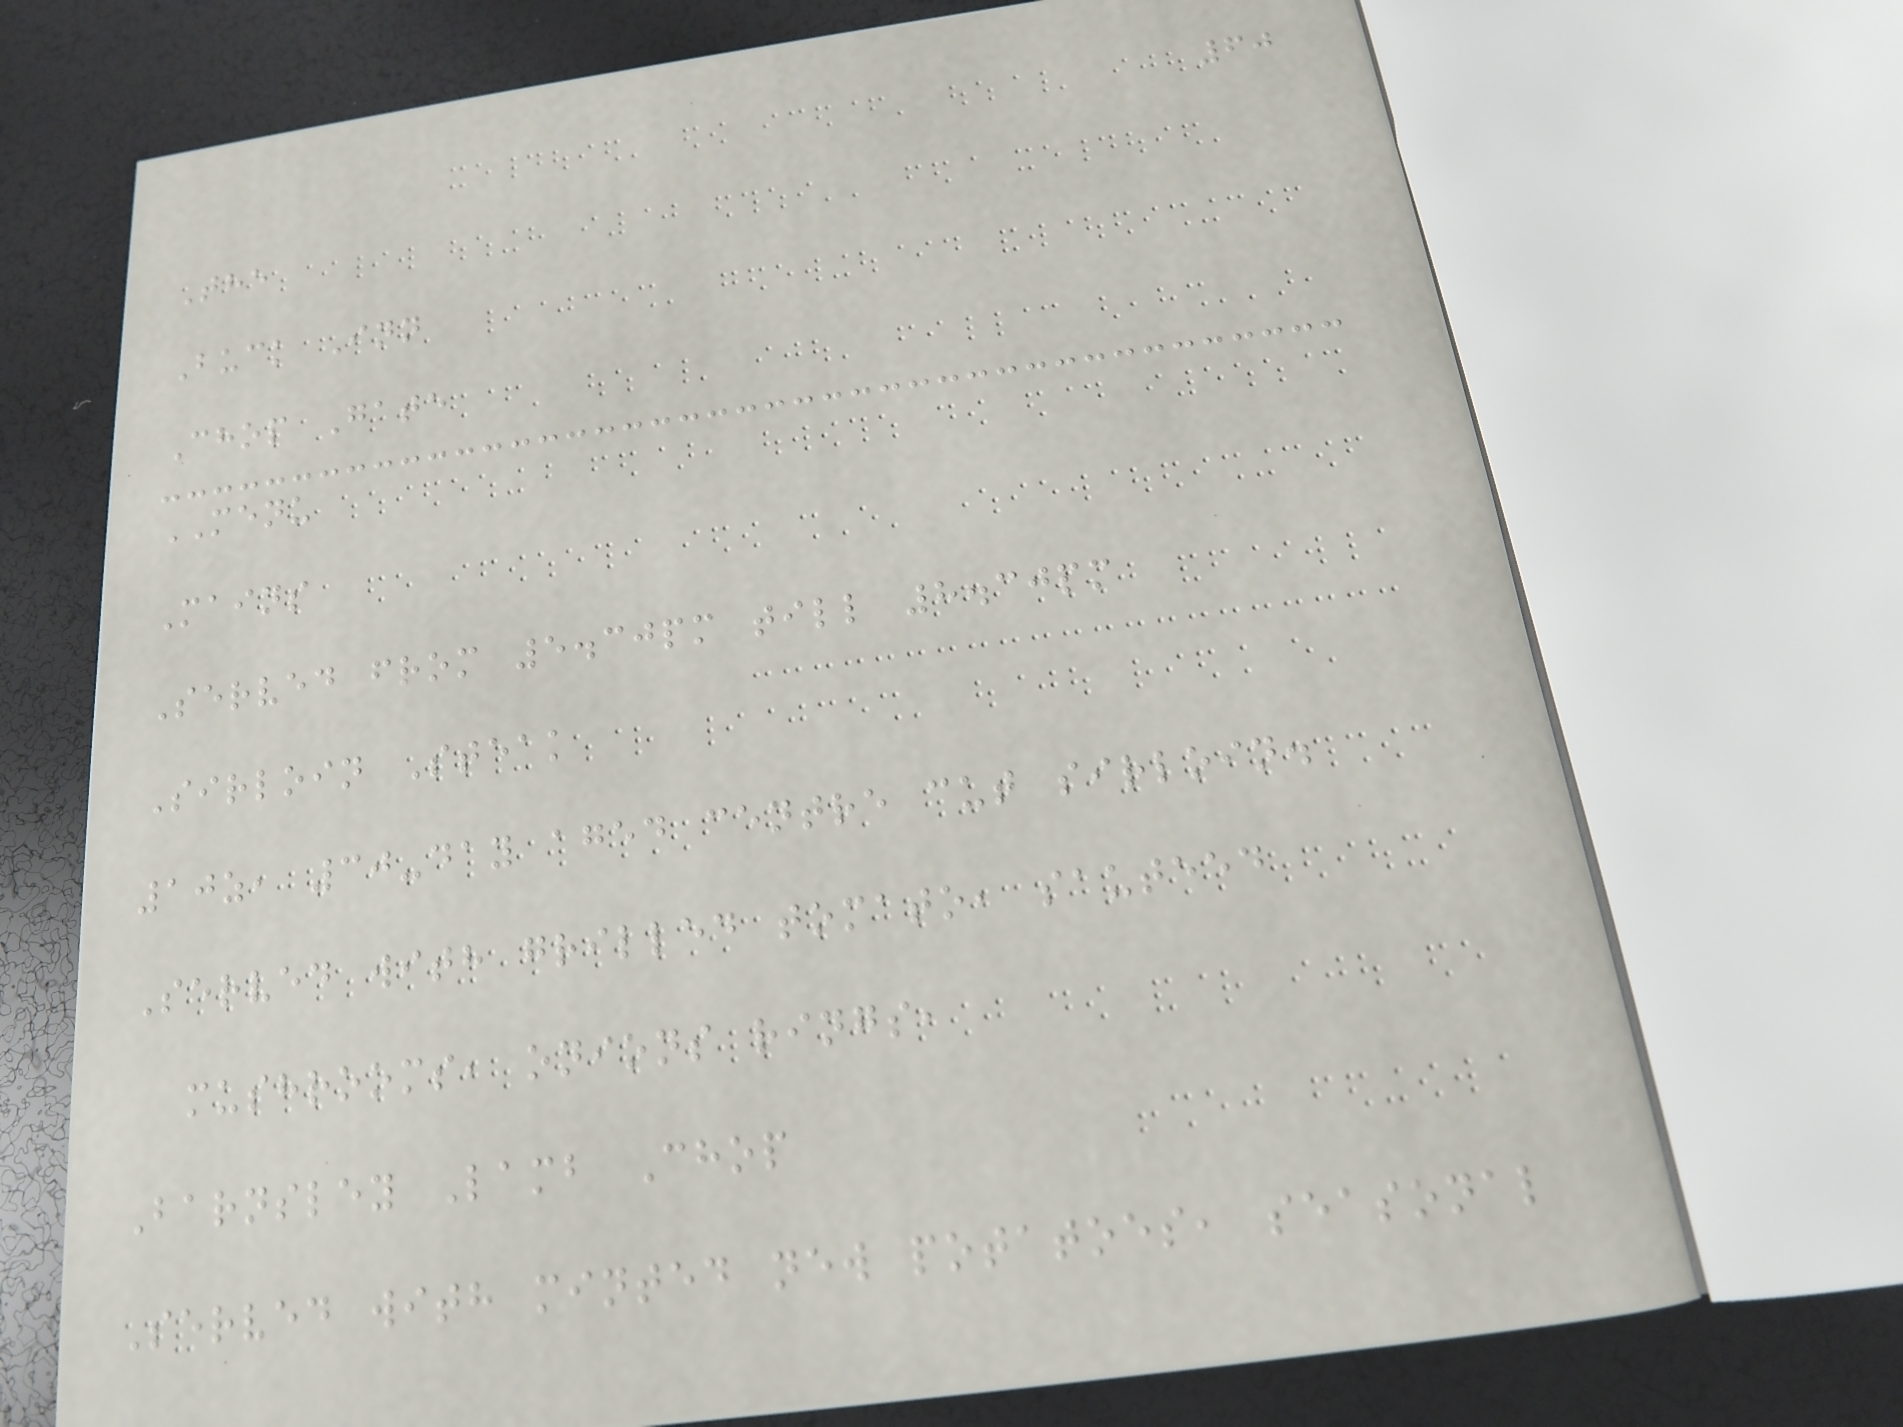60
The
Buck Inn
Chop Gate
MENU
Mains
Served from 5.30pm till 8.30pm
Sirloin Steak
10z, 30-day aged centre cut sirloin.
Served with grilled tomato, sauteed
mushrooms, onions rings,
Barnsley Lamb Chop
Served with minted new potatoes, seasonal
